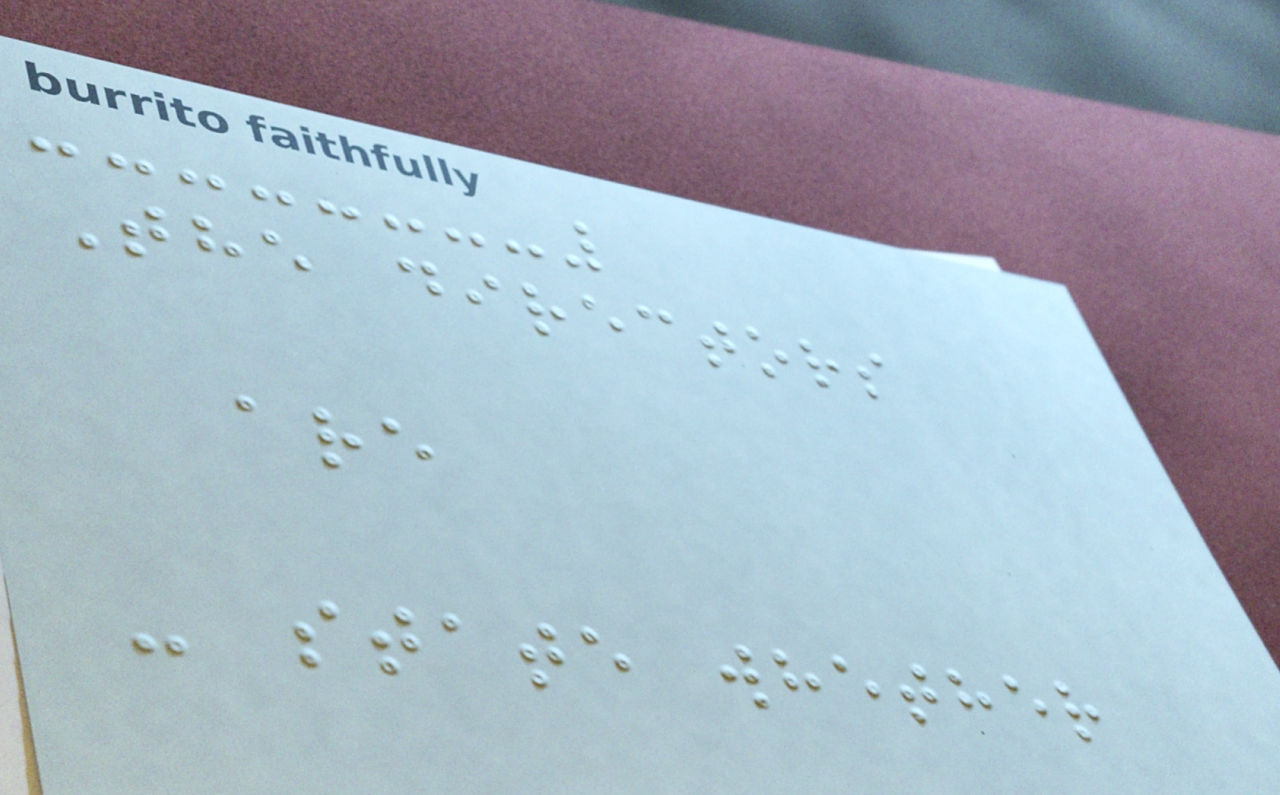The directors
are
- state whether
